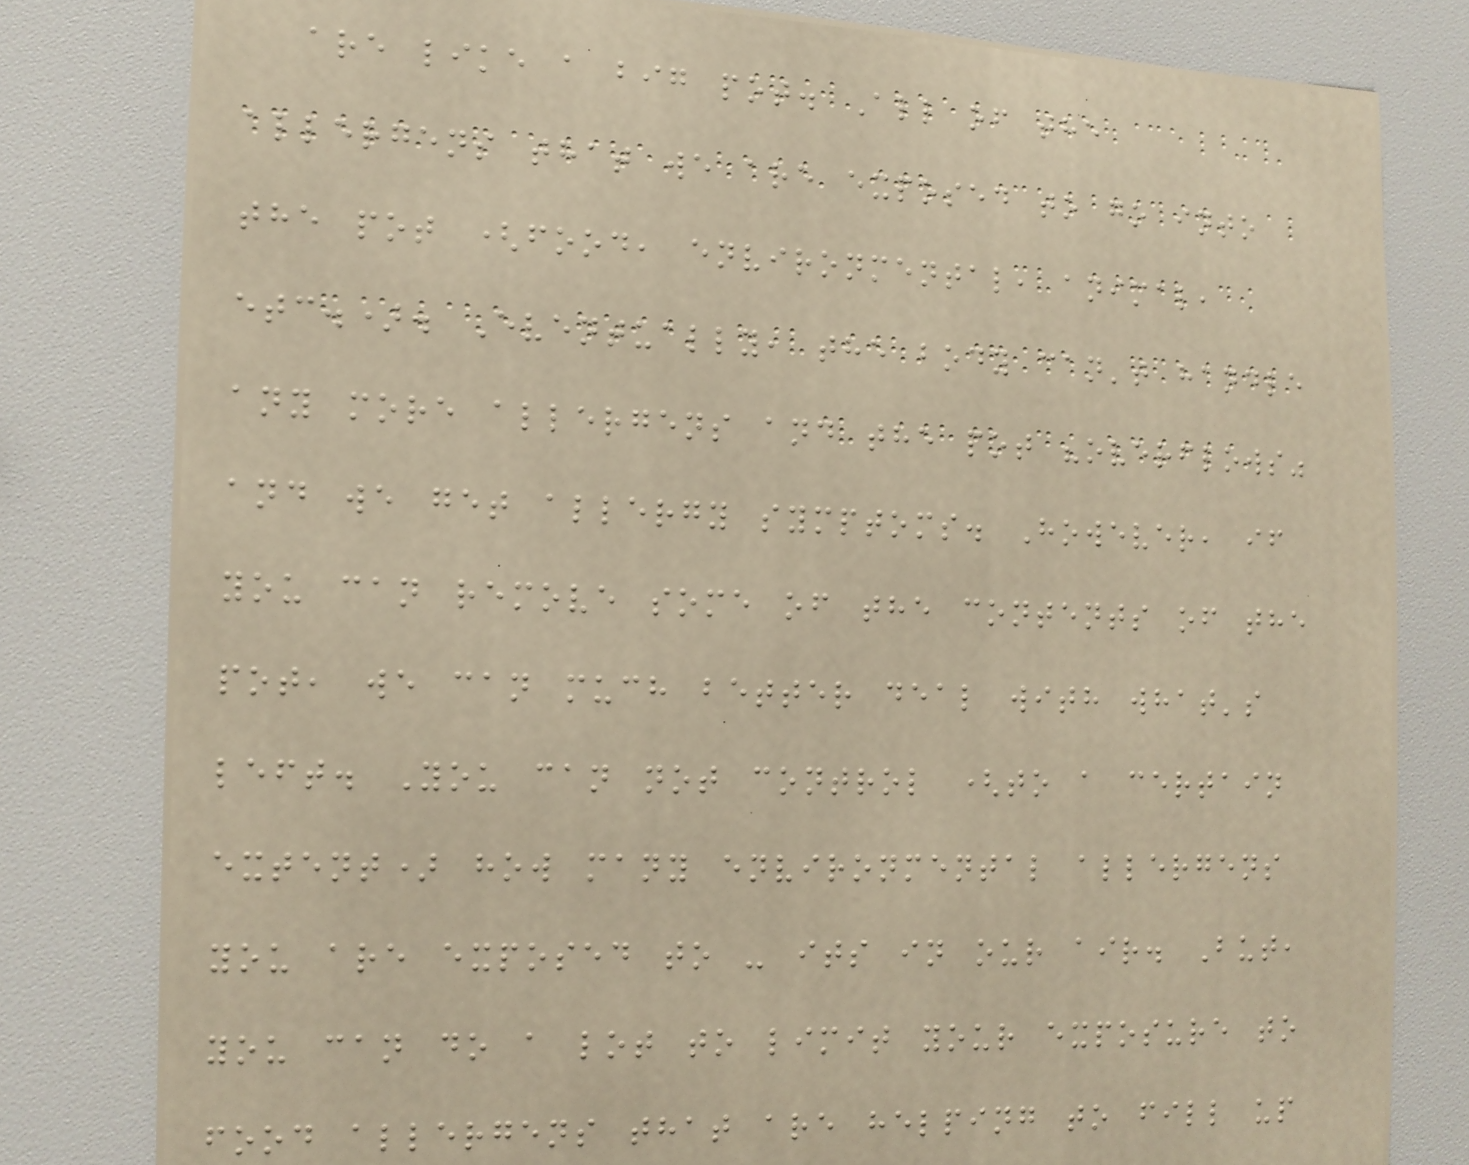are like a big pot. All of the
allergens that we are exposed to go into
the pot (food, environmental, animal,
etc.). Eventually, the body can't handle
any more allergens and the pot "overflows"
and we get allergy symptoms. However, if
you can remove some of the contents of the
pot, we can much better deal with what's
left. You can not control (to a certain
extent) how many environmental allergens
you are exposed to - its in our air. But,
you can do a lot to limit your exposure to
food allergens that are helping to fill up
